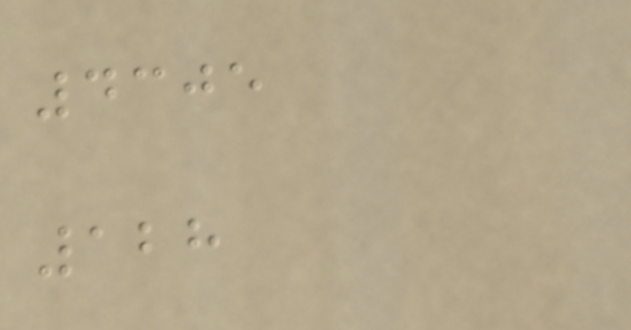4305
128
